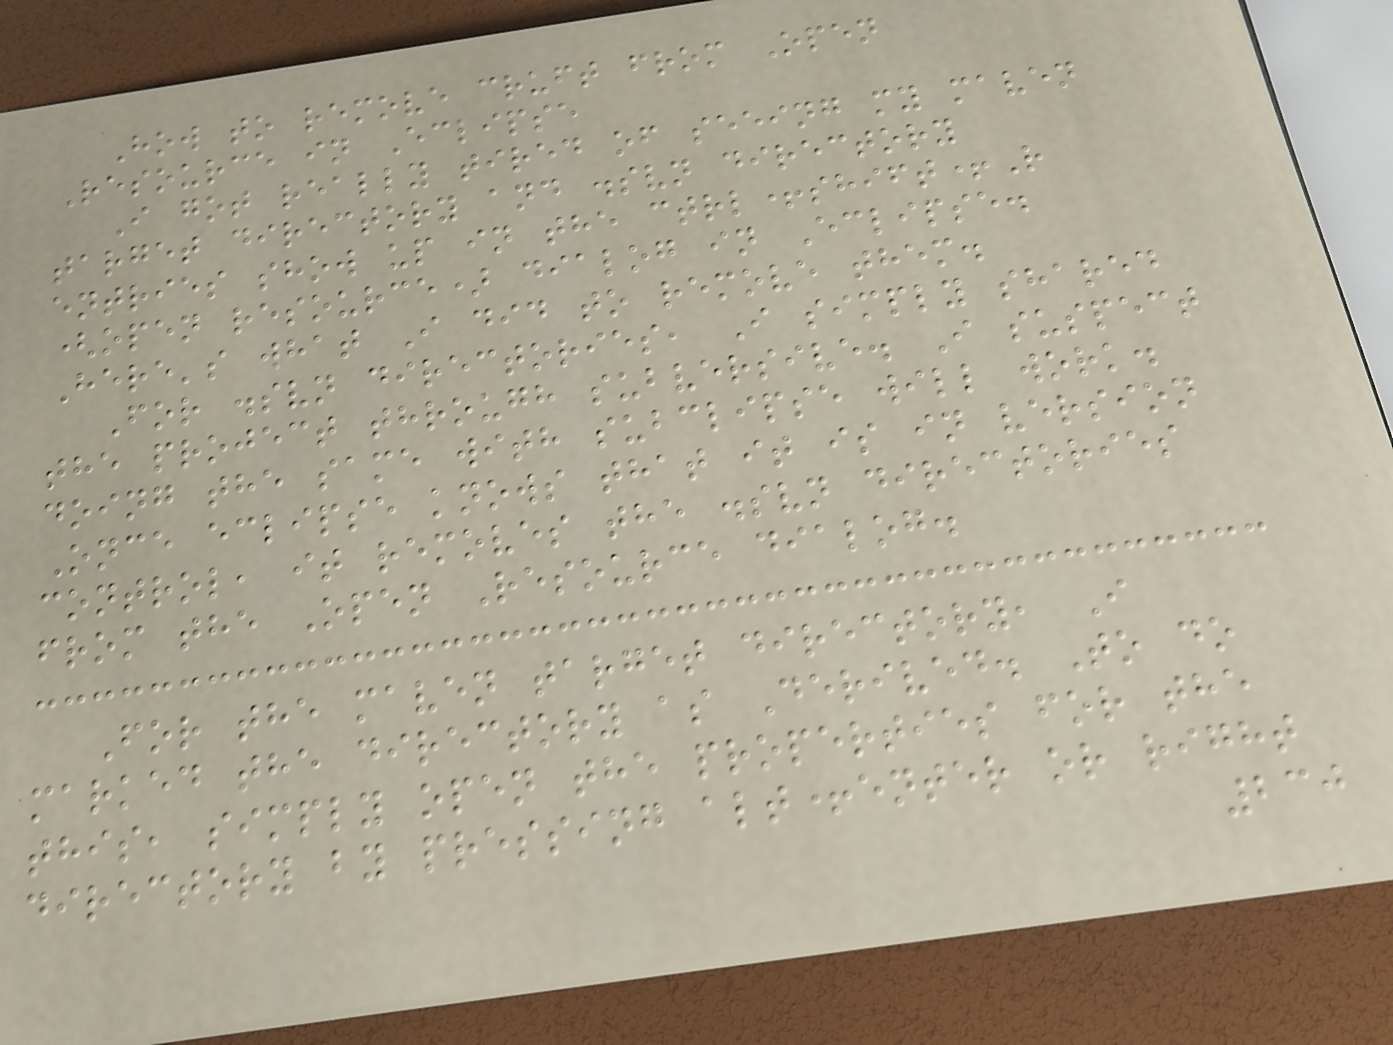How to remove cruft from Open
Resource in Eclipse
I got really tired of seeing my maven
target directory and .svn directory
entries show up in the ctrl+shift+R
(open resource) dialog in Eclipse.
Here's what I did to remove them.
For .svn directories, I simply shared
the project through subversive. I suspect
doing the same with subclipse will work.
Once eclipse knows that it is in version
control, it removes the .svn directories
from the Open Resource dialog.
For the maven target directory, I
marked the directory as Derived. To do
this, simply open the properties for the
directory by pressing alt+enter or right
230
